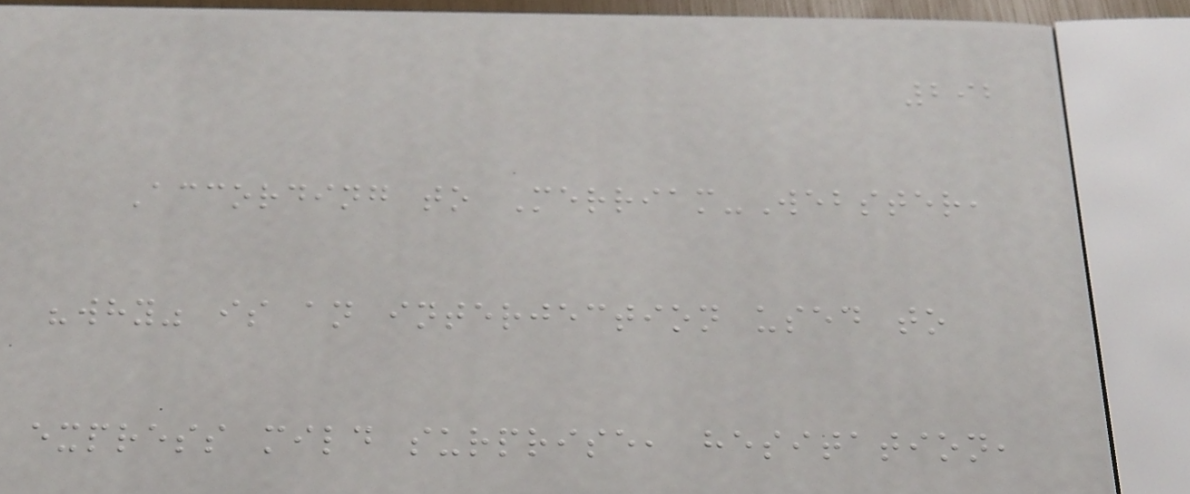292
According to Merriam-Webster,
"why" is an interjection used to
express mild surprise, hesitation,
